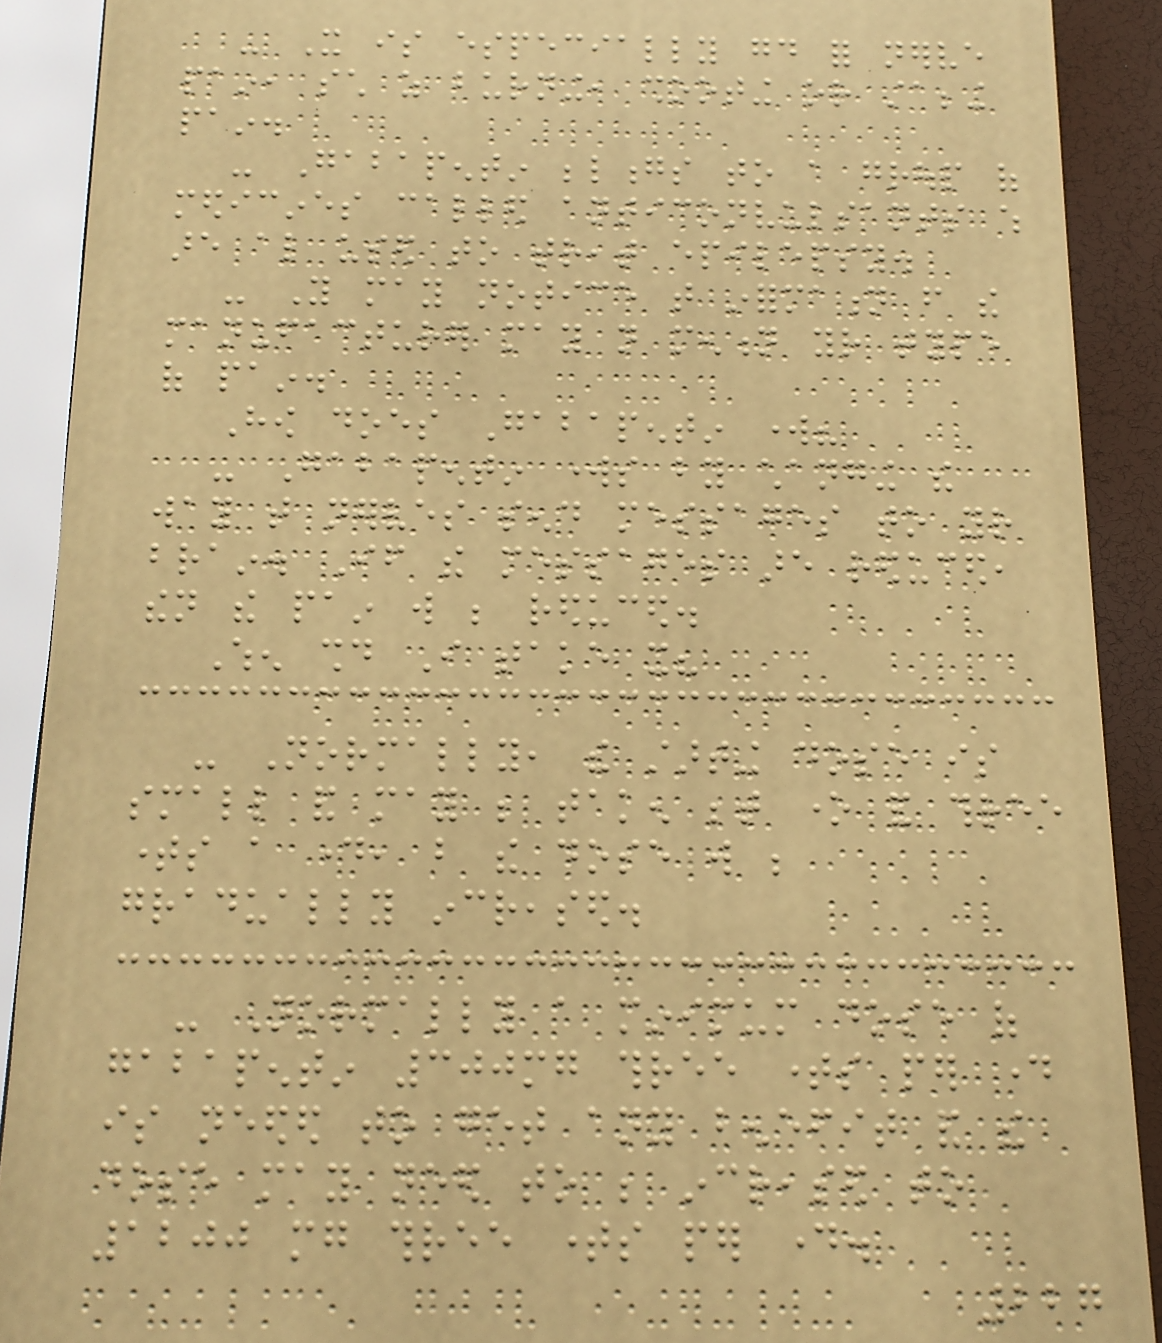- It is especially good for nerve
pain, such as burning, shooting or stabbing
pain.
- Gabapentin belongs to a group of
medicines called anticonvulsants which
are also used to treat epilepsy.
- You may notice that information from the
manufacturer may not mention your type
of pain.
How does Gabapentin work?
- Gabapentin works by changing the
way that nerves send messages to your
brain. If the messages are reduced,
then the pain will be reduced.
When should I take it?
- Normally, the starting dose is
small and may be taken between one and three
times a day, but the dose will be
gradually increased.
- Normally a minimum dose of
gabapentin 300mg three times per day
is needed to get any benefit and the
dose may need to be increased to
1200 mg three times per day.
227
